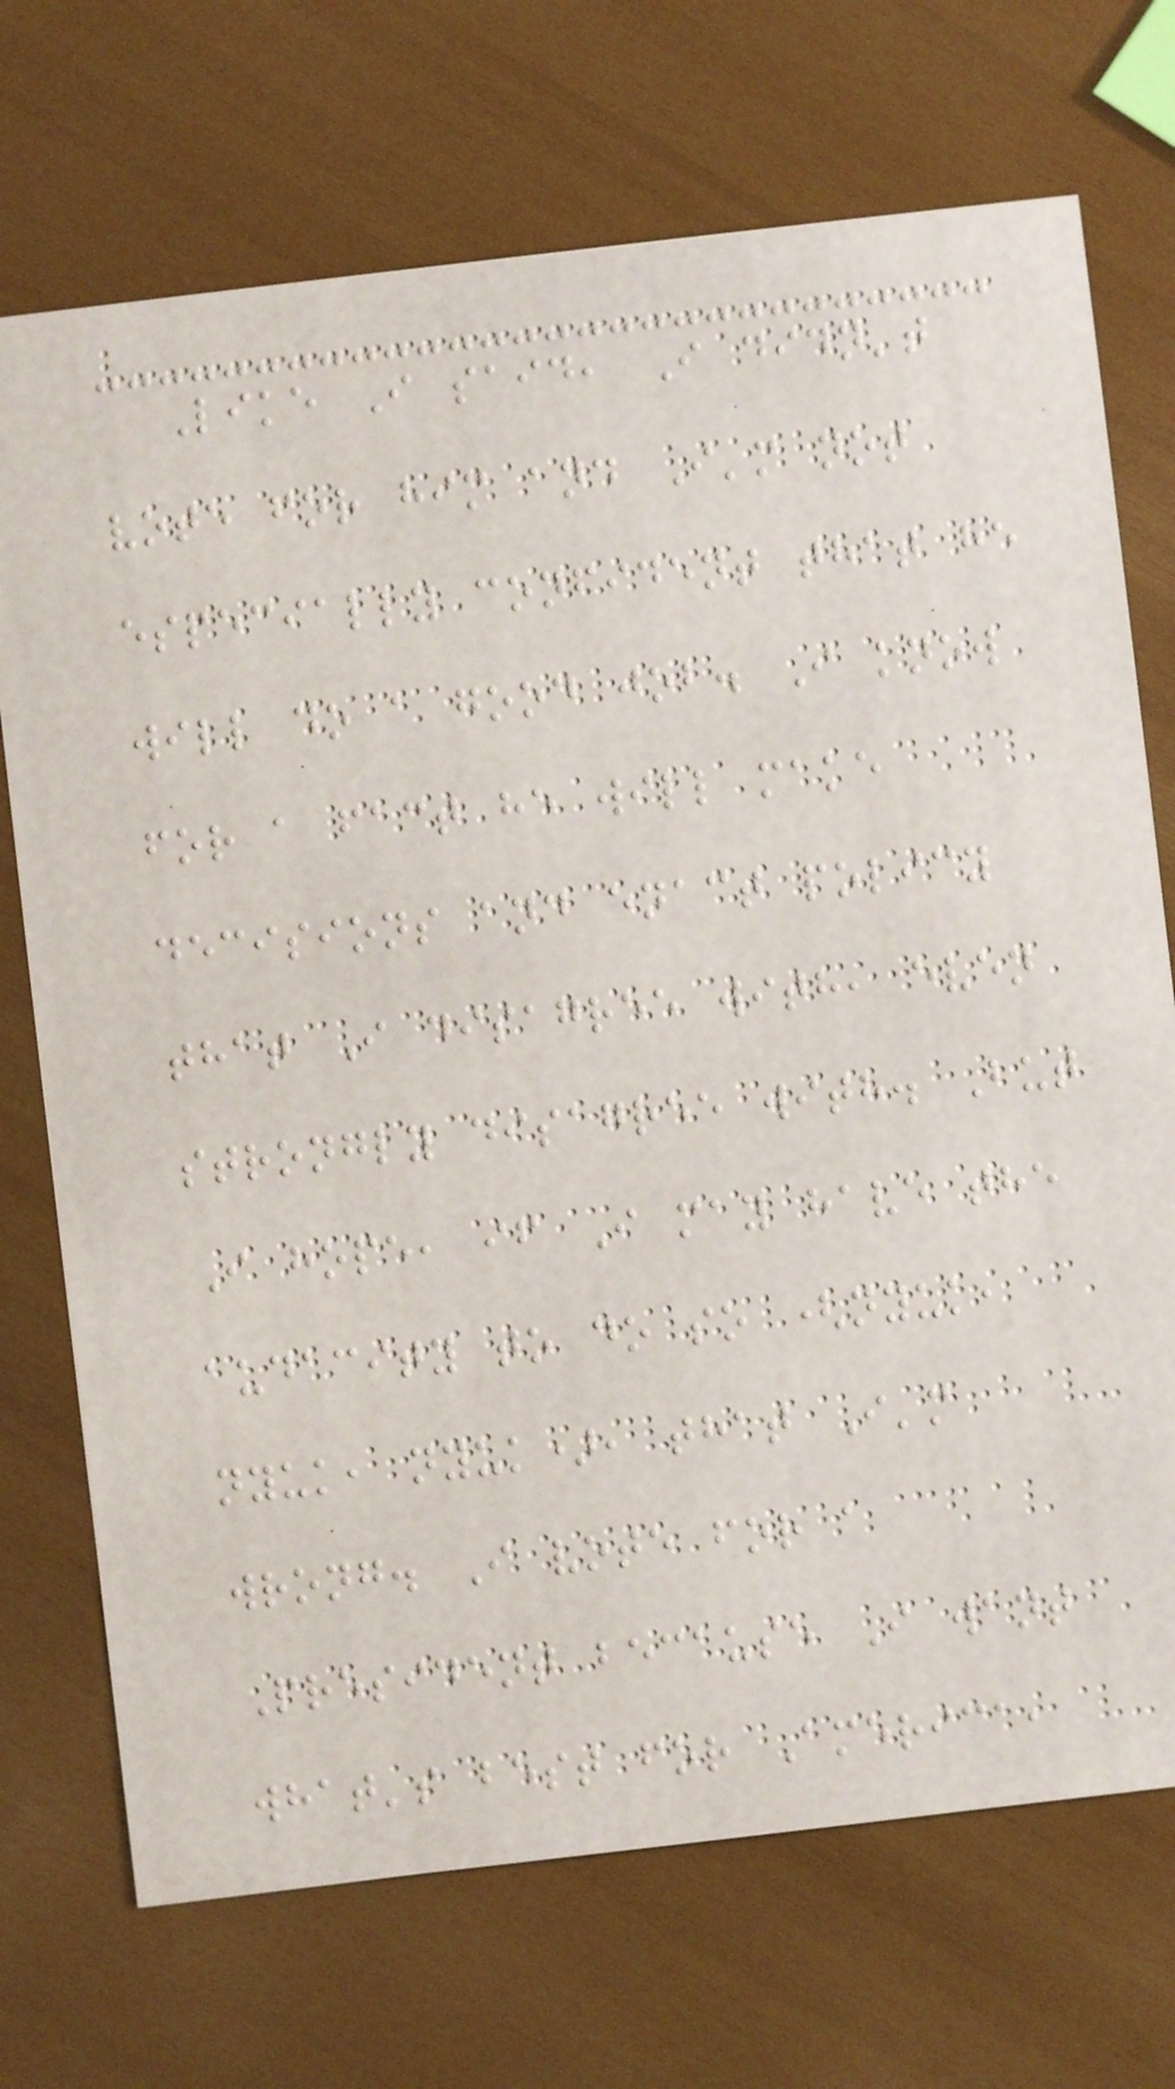Like I said, I didn't
vote for him and I'm not
especially confident that he
will do a good job. I know
for a fact he will make
decisions and enact policy
that I disagree with, even
strongly disagree with. But
I hope, if I may have the
audacity to do so (nyuk,
nyuk, nyuk), that I'm
wrong. I vote for a
President because I want
what's best for America,
